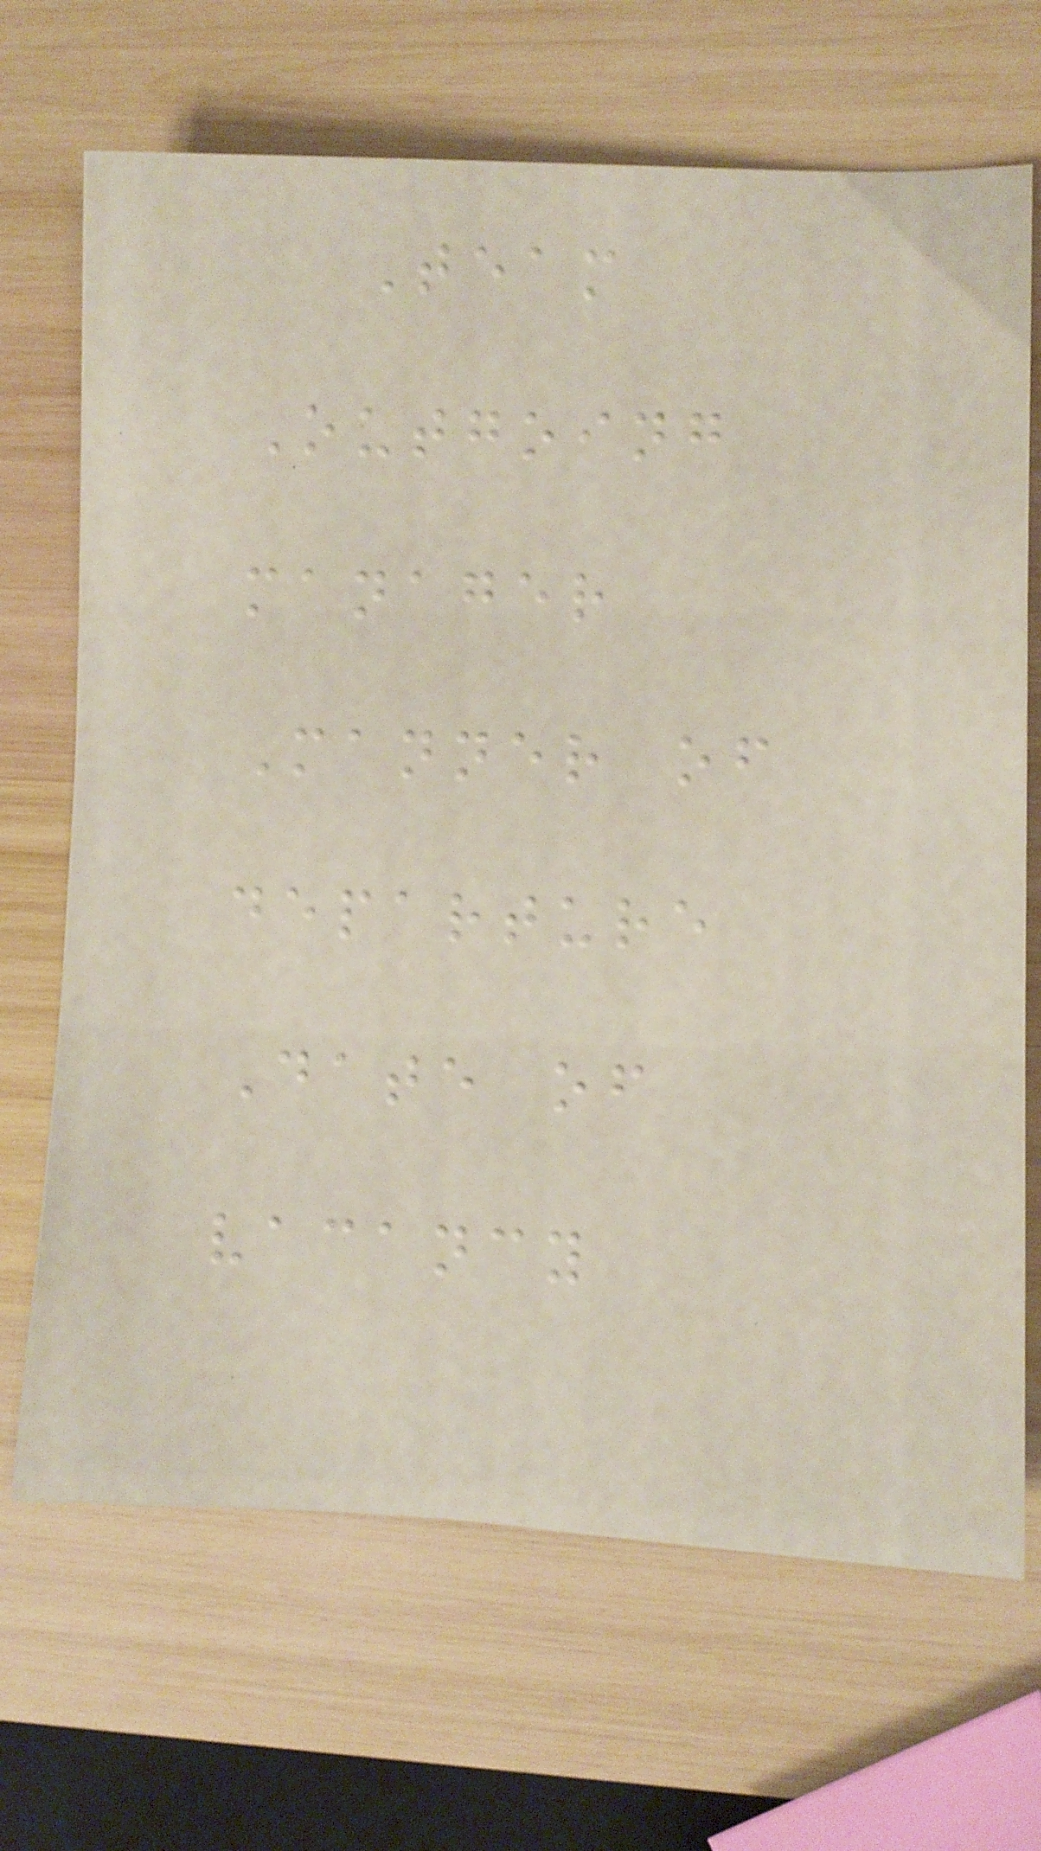Team
Outgoing
manager
Manner of
departure
Date of
vacancy
